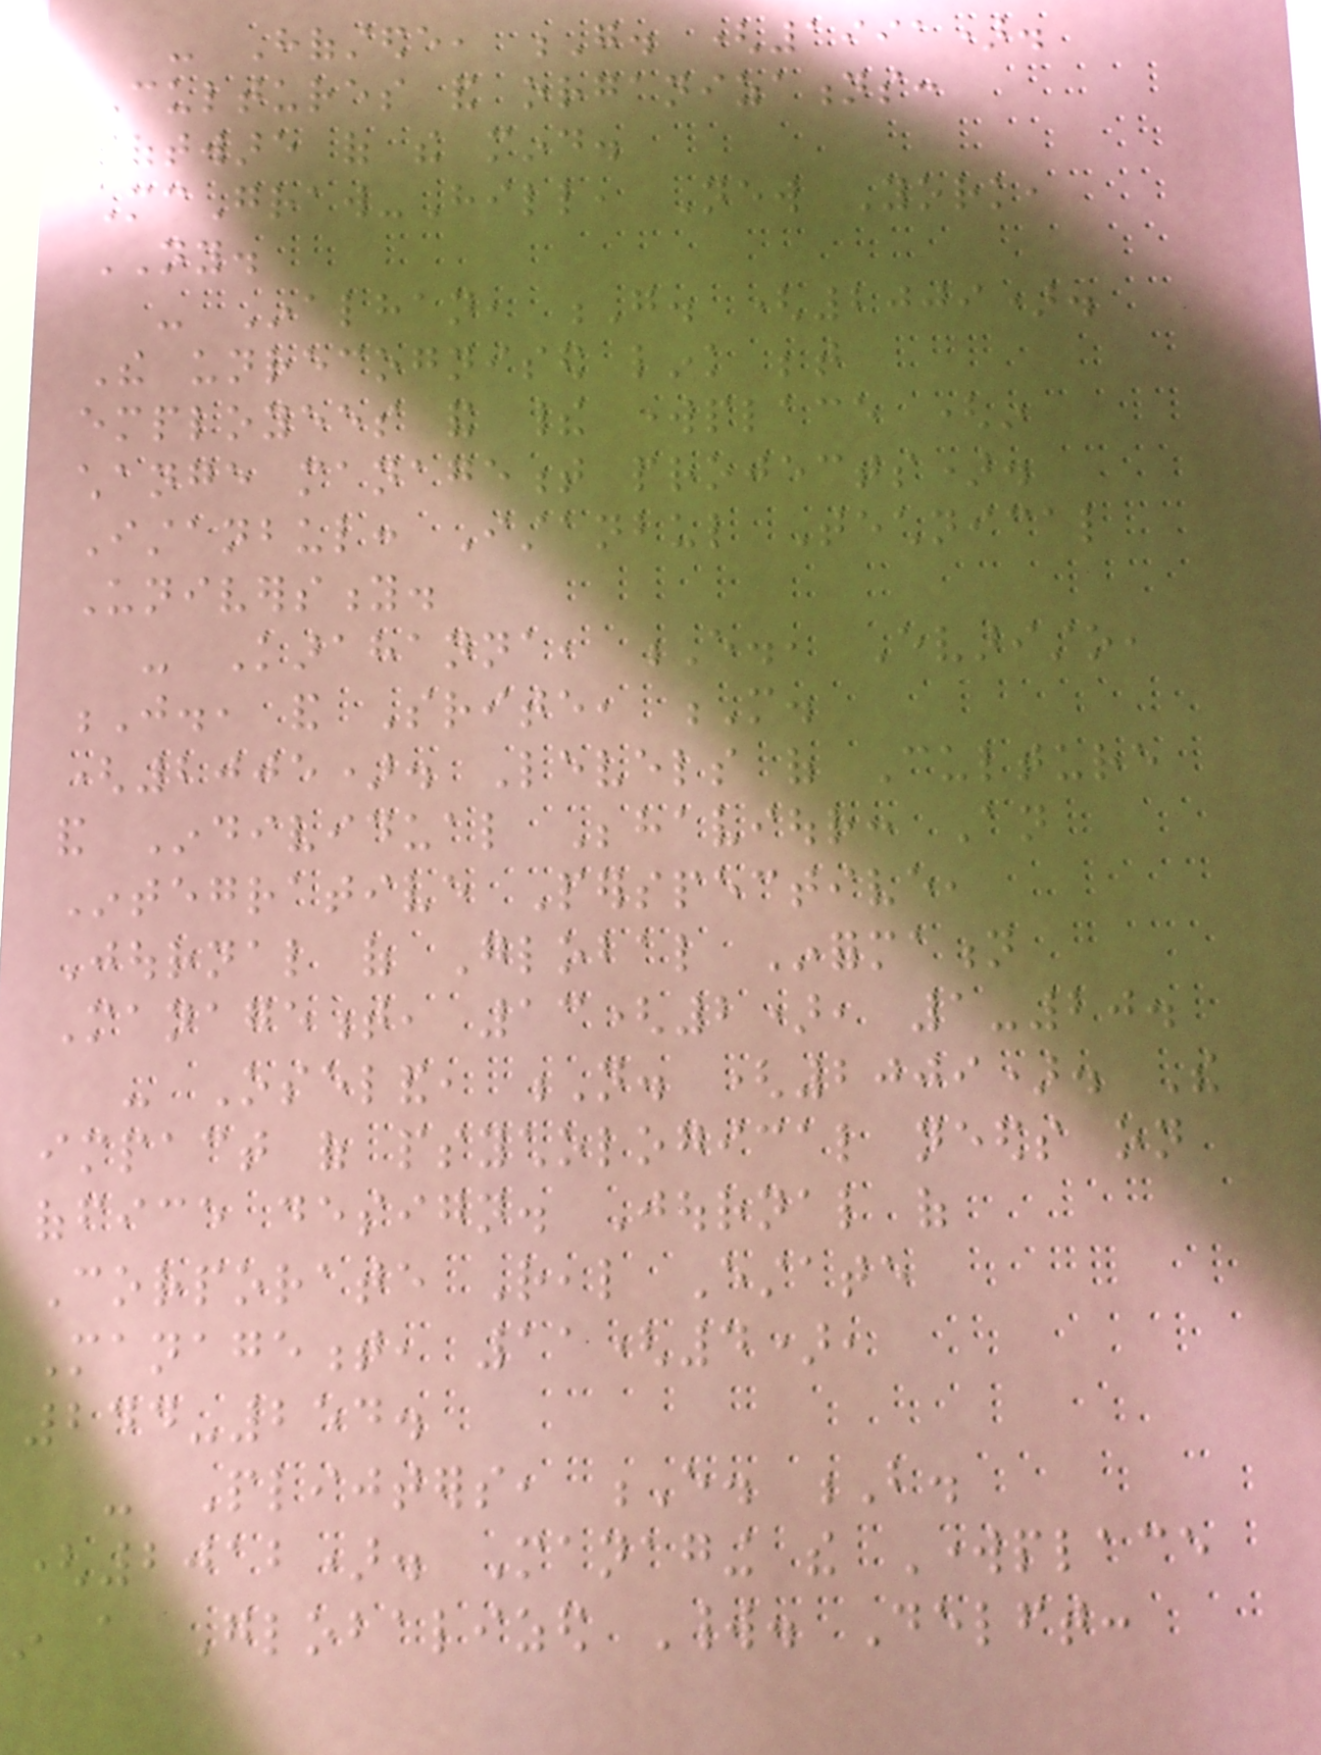- Hofstede, G. (1991).
Cultures and organizations:
software of the mind.
McGraw-Hill, New York,
NY.
- Inalhan, G. (2009).
The unrecognised link between
employees and their workplace (in
change management projects).
Istanbul: Istanbul Technical
University.
- Karahanna, E., Evaristo,
J., and Srite, M.
(2005). Levels of Culture
and Individual Behaviour: An
Integrative Perspective,
Journal of Global Information
Management, 13(2), 1-20.
- Oseland, N. (2009). The
impact of psychological needs on
office design. Journal of
Corporate Real Estate
Management, 11(4),
244-254.
- Plijters, E. B.
(2012). Managing the Workplace
in a Globalized World. Delft:
